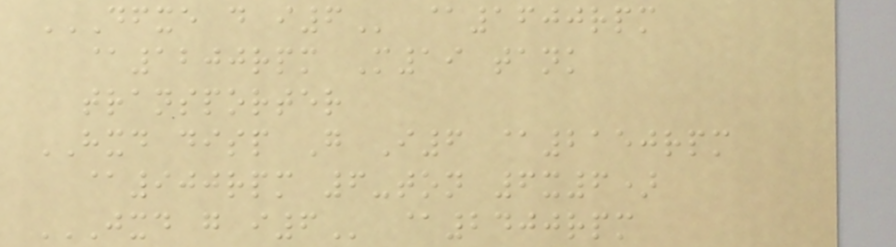DFXE D I6 @1600rpm
@1200rpm M19 tank
transporter
HXD disp G I6 @2150rpm
@900rpm 6-ton 6x6)
JXD G I6 @2400rpm
